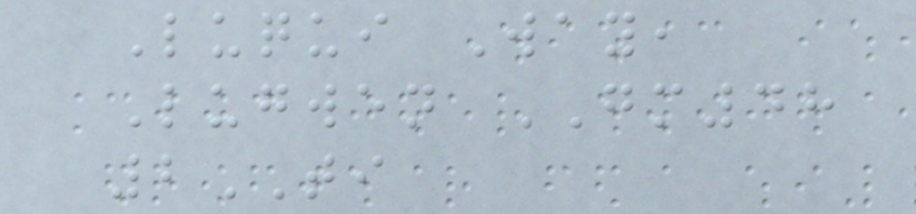Luqui Way,
Lugwen GM48
2TI
